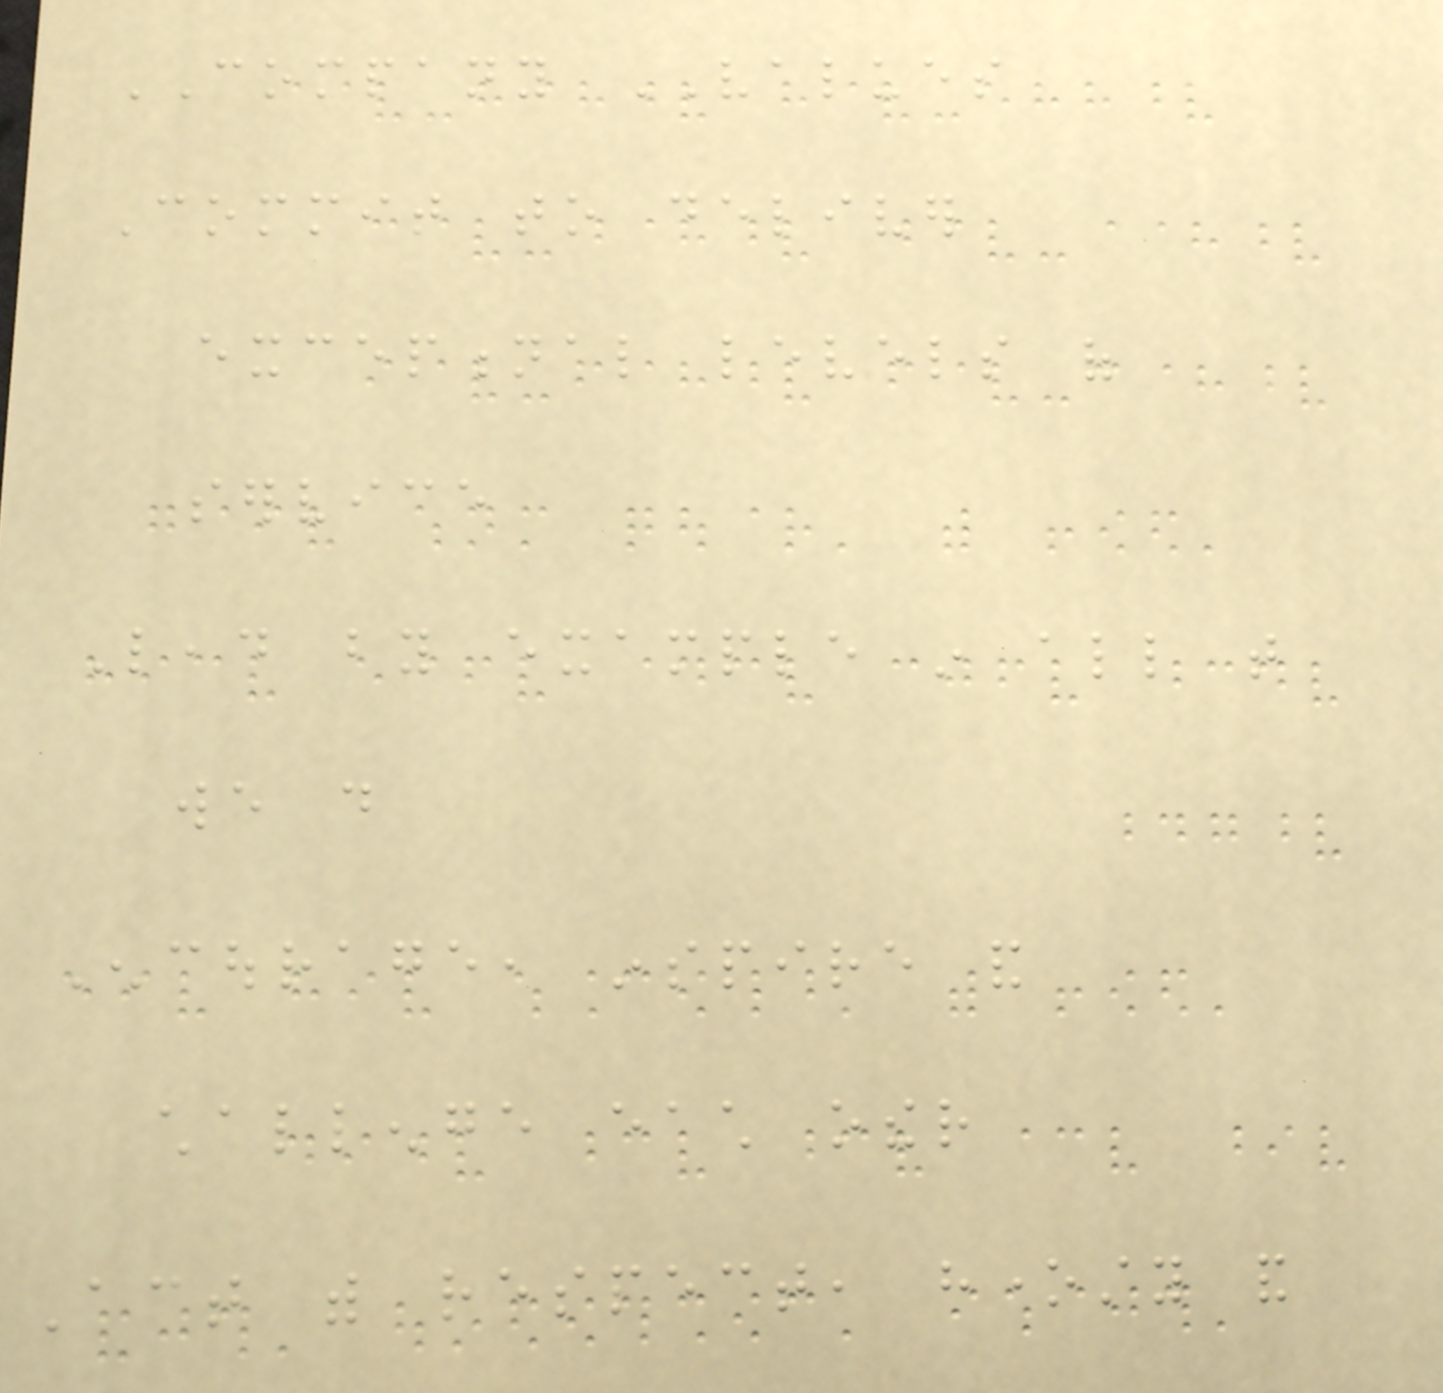COMPANY VALUES
Commit to deliver
exceptional levels of
service
Lead by example in all that
we do
Encourage, inspire and
challenge each other
Act with respect, honesty and
